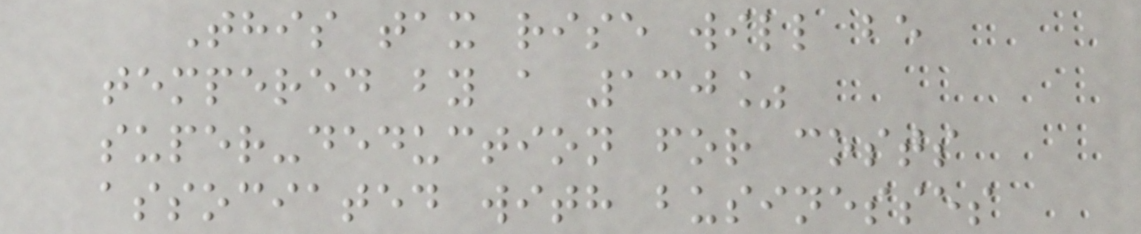This tax rise will be
tempered by a 130%
super-deduction for costs
associated with businesses
